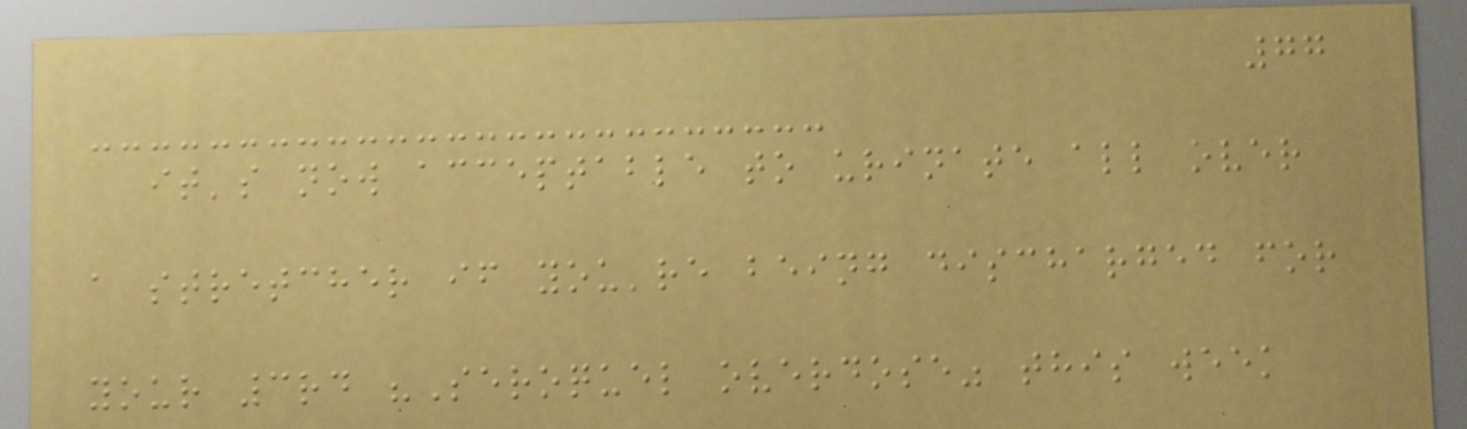77
it's now acceptable to urinate all over
a stretcher if you're being discharged for
your 3rd "Seroquel overdose" this week
